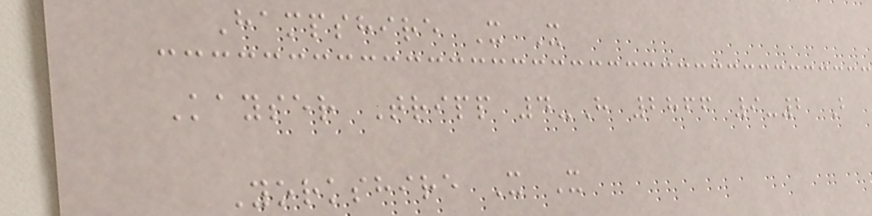Hampshire X X
Kayser Tripp 4-H 2866 9-2 B
Yorkshire X X
